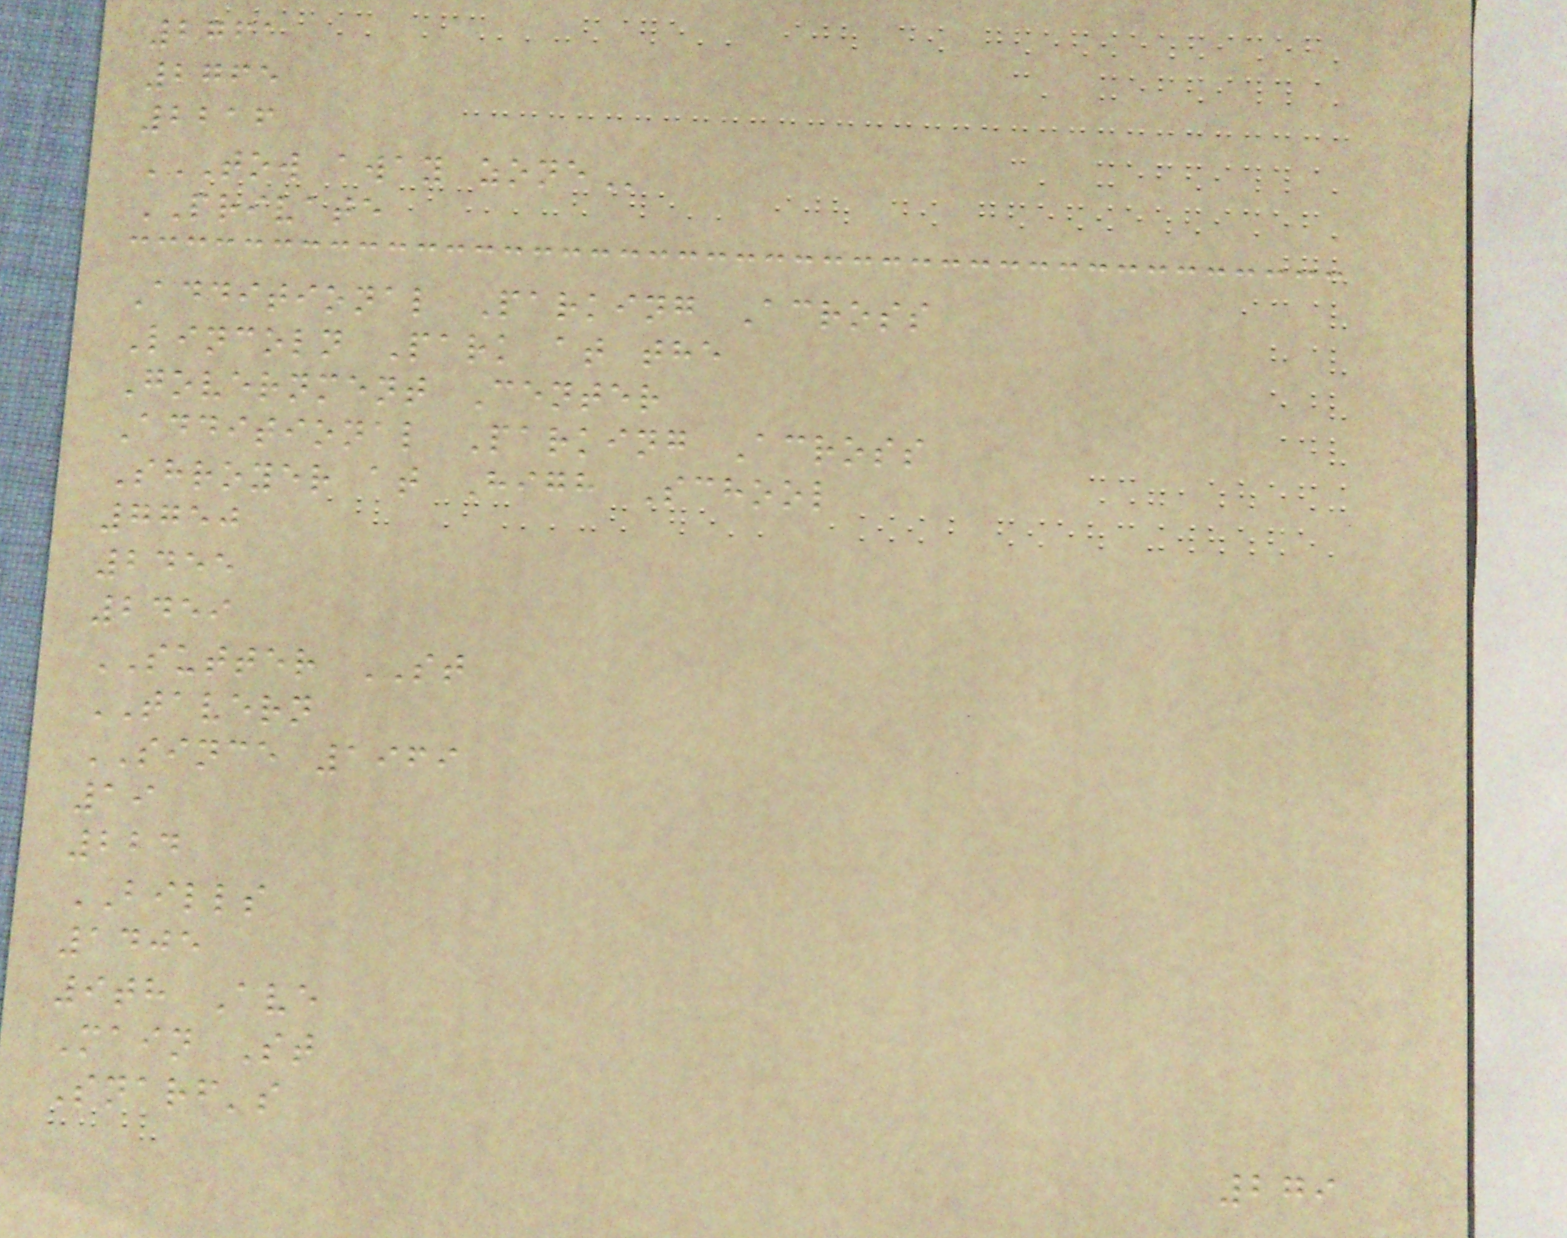2761
2765
2216
TOW AWAY ZONE
PRIVATE
Additional Parking Across
Lincoln Park at the
Government Center
Additional Parking Across
Shroyer at High School
7750
2455
2459
SUTTER ST
TAVERN
SINCE 1969
19
224
BILLS
1405
9th Ave
Main St
Snarf's
279
